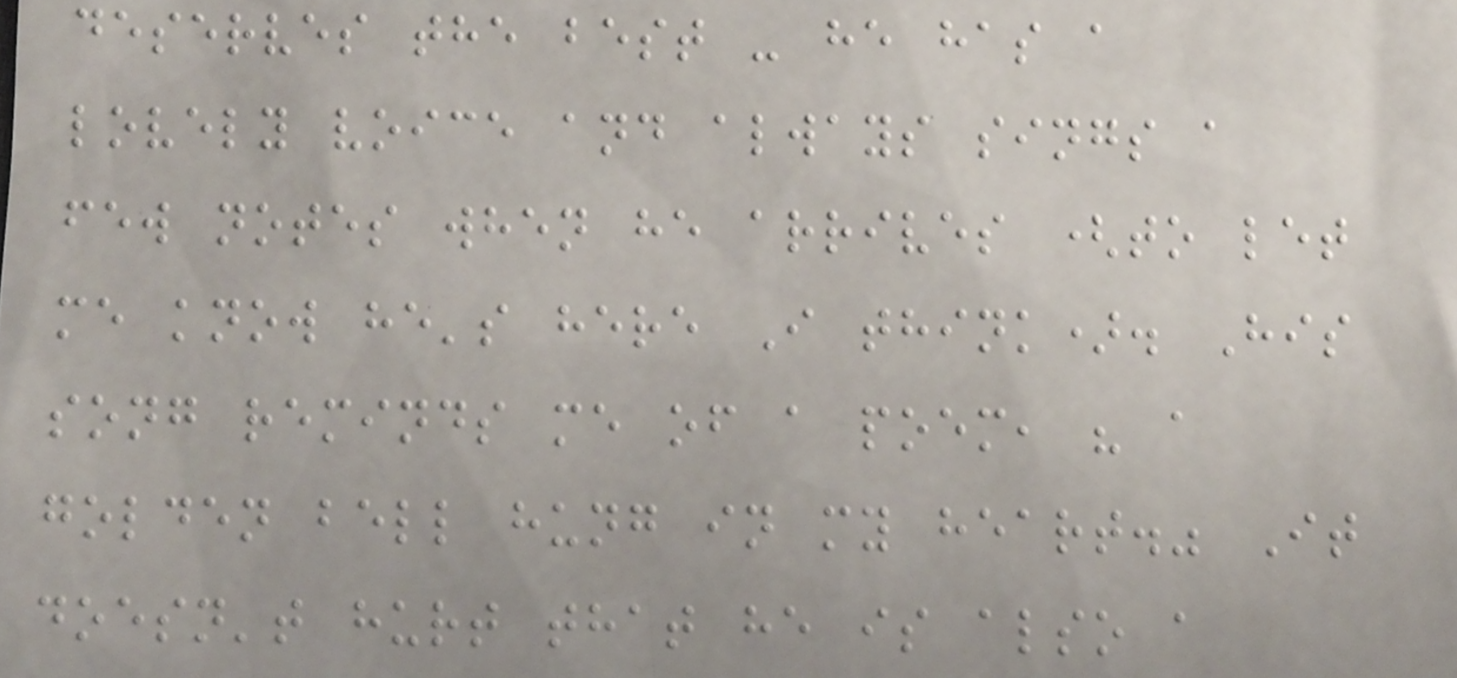deserves the best - he has a
lovely voice and always sings a
few notes when he arrives (to let
me know he's here I think). His
song reminds me of a poem, " a
golden bell hung in my heart." It
doesn't hurt that he is also a
